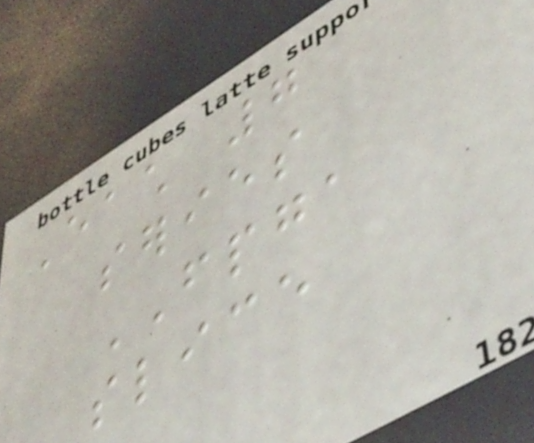Each 7
series
FPGA
slice
